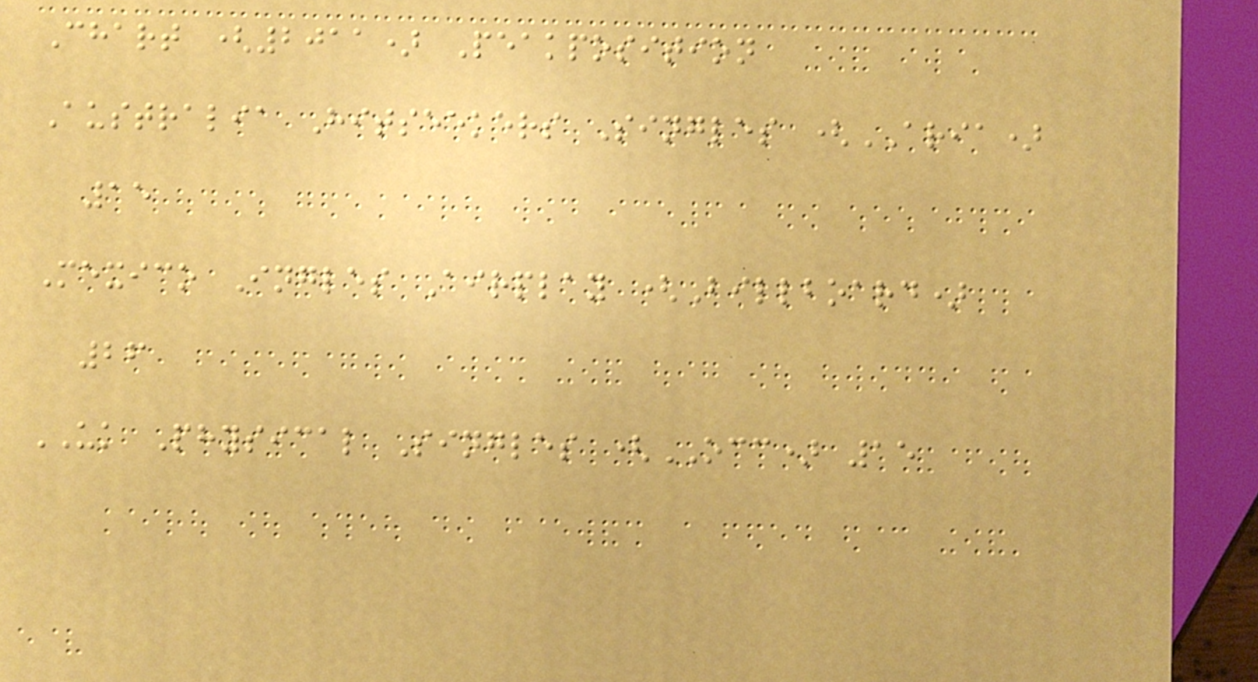Chart (2011) Peakposition
Australia Hitseekers Singles (ARIA)
15
Mexico Ingles Airplay (Billboard)
26
UK Physical Singles (OCC) 15
